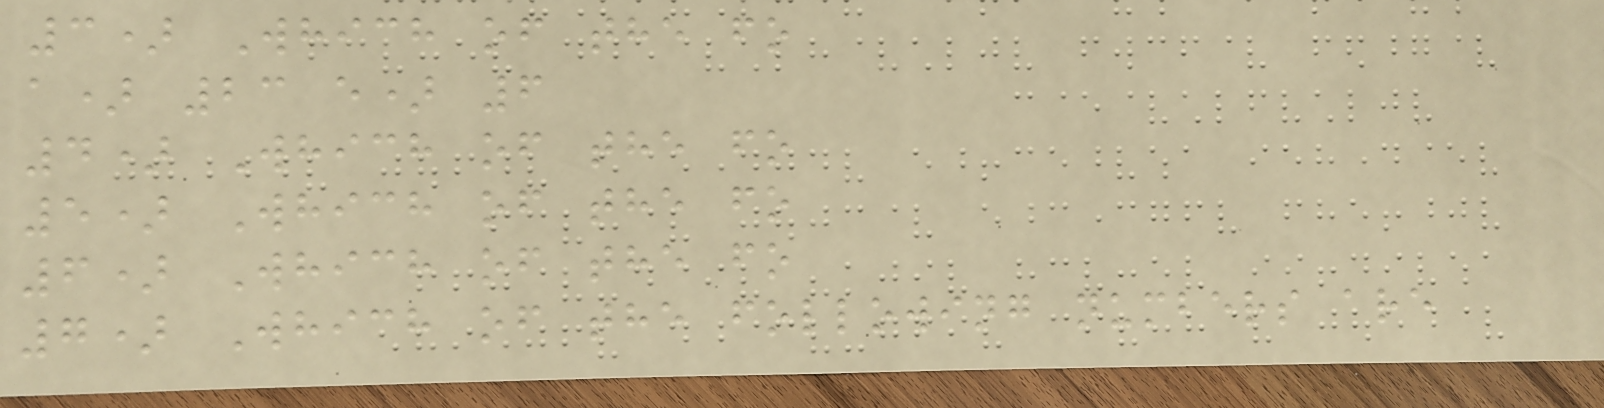3) Which of the fo
a) 23 e) 6
4) Which of the fo
5) Which of the fo
6) Which of the fo
7) Which of the following numbers are
